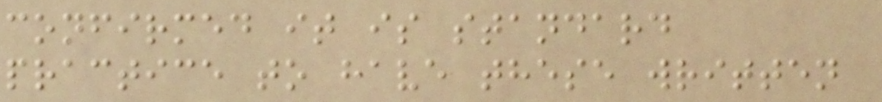confirmed it is standard
practice to have these written
